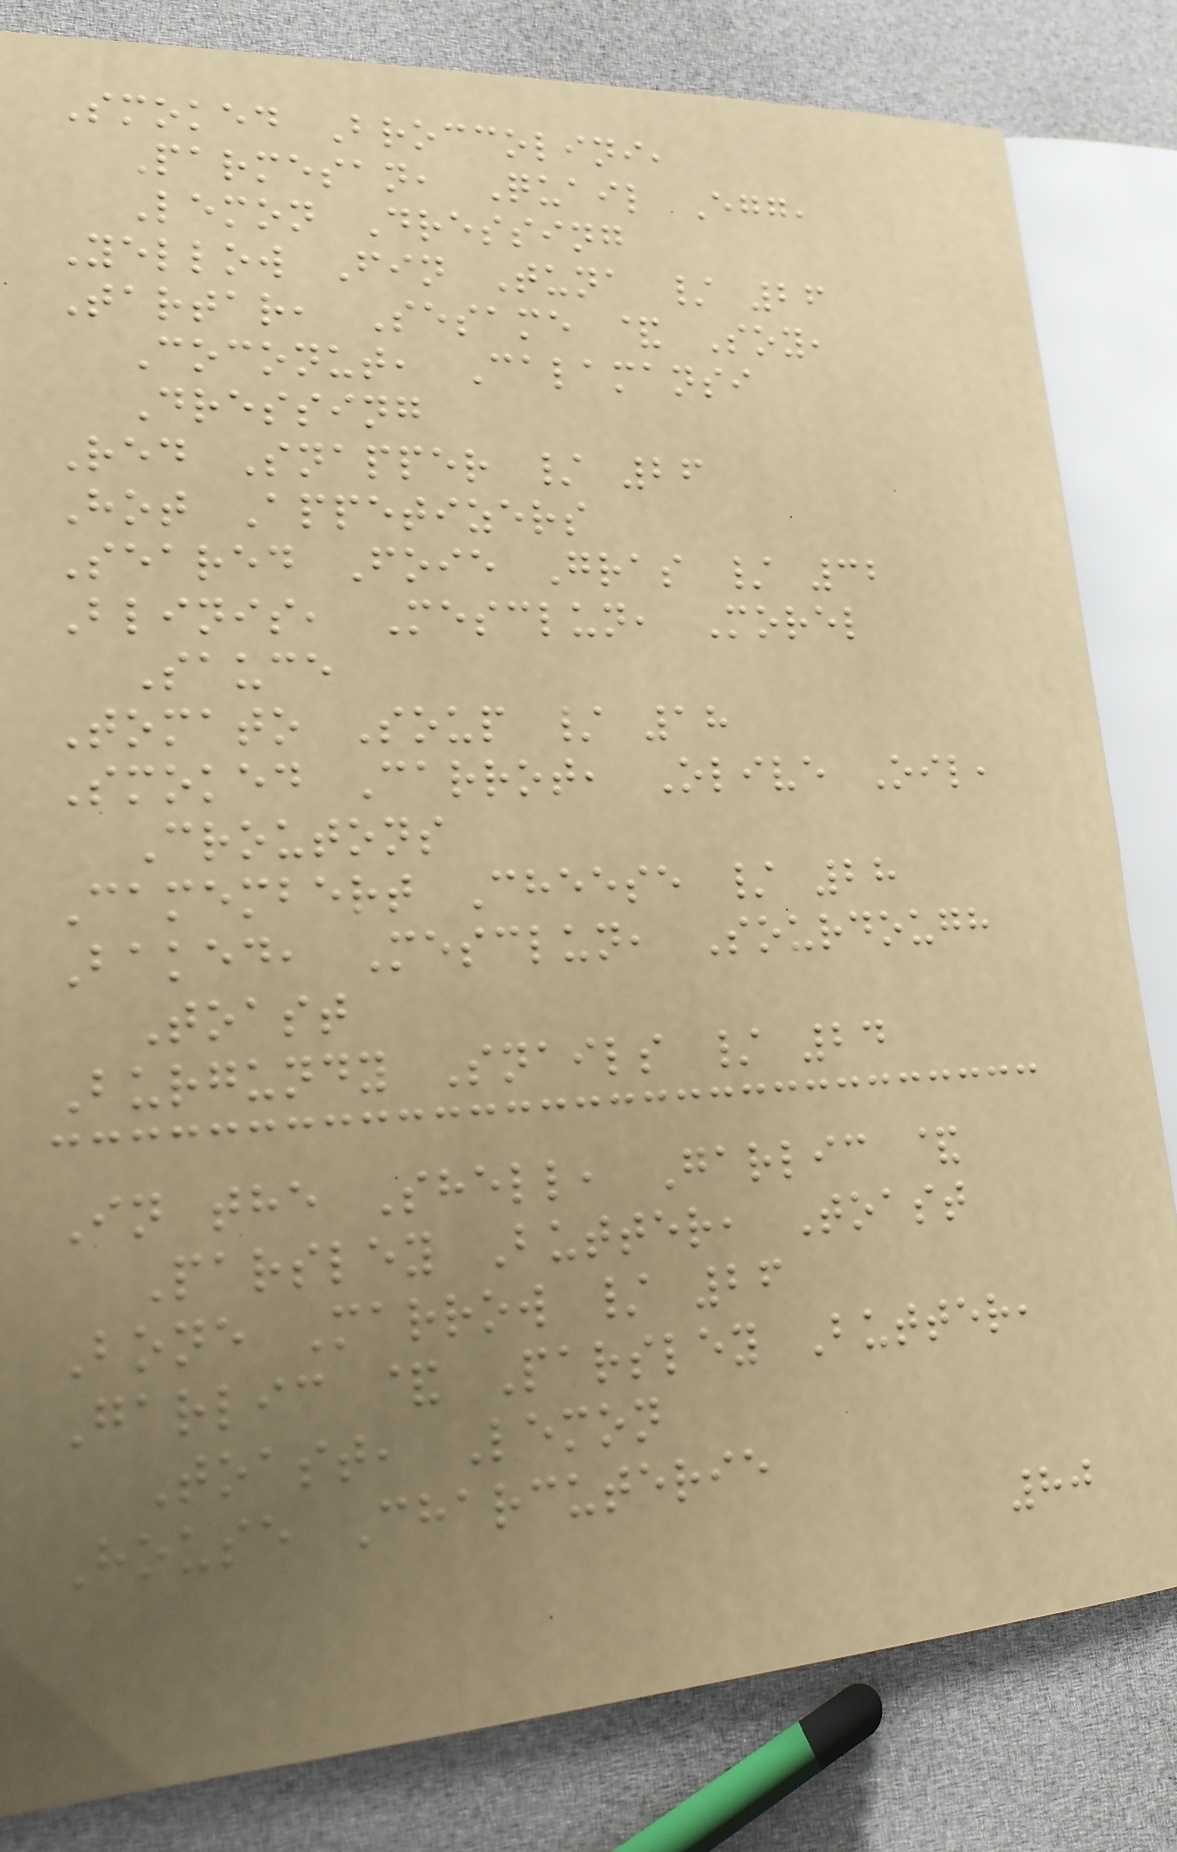Smoked Broccolini,
Parmesan, Quail Egg,
Lemon Dressing
Yellow Fin Tuna / 26
Tartar, Sesame & Soy,
Coconut, Calamansi
Dressing
Red Snapper / 26
Hot Appetizers
Seared Foie Gras / 32
Blinis, Mesclun, Morel
Sauce
Tomato Soup / 18
Smoked Carrot, Olive Oil,
Croutons
Camembert Cheese / 28
Baked, Mesclun, Sourdough
Toast
Burgundy Snails / 24
In the Shell, Garlic &
Parsley Butter, Toast
Bone Marrow / 26
Garlic & Parsley Butter,
Toast, Lemon
House Charcuterie
80
